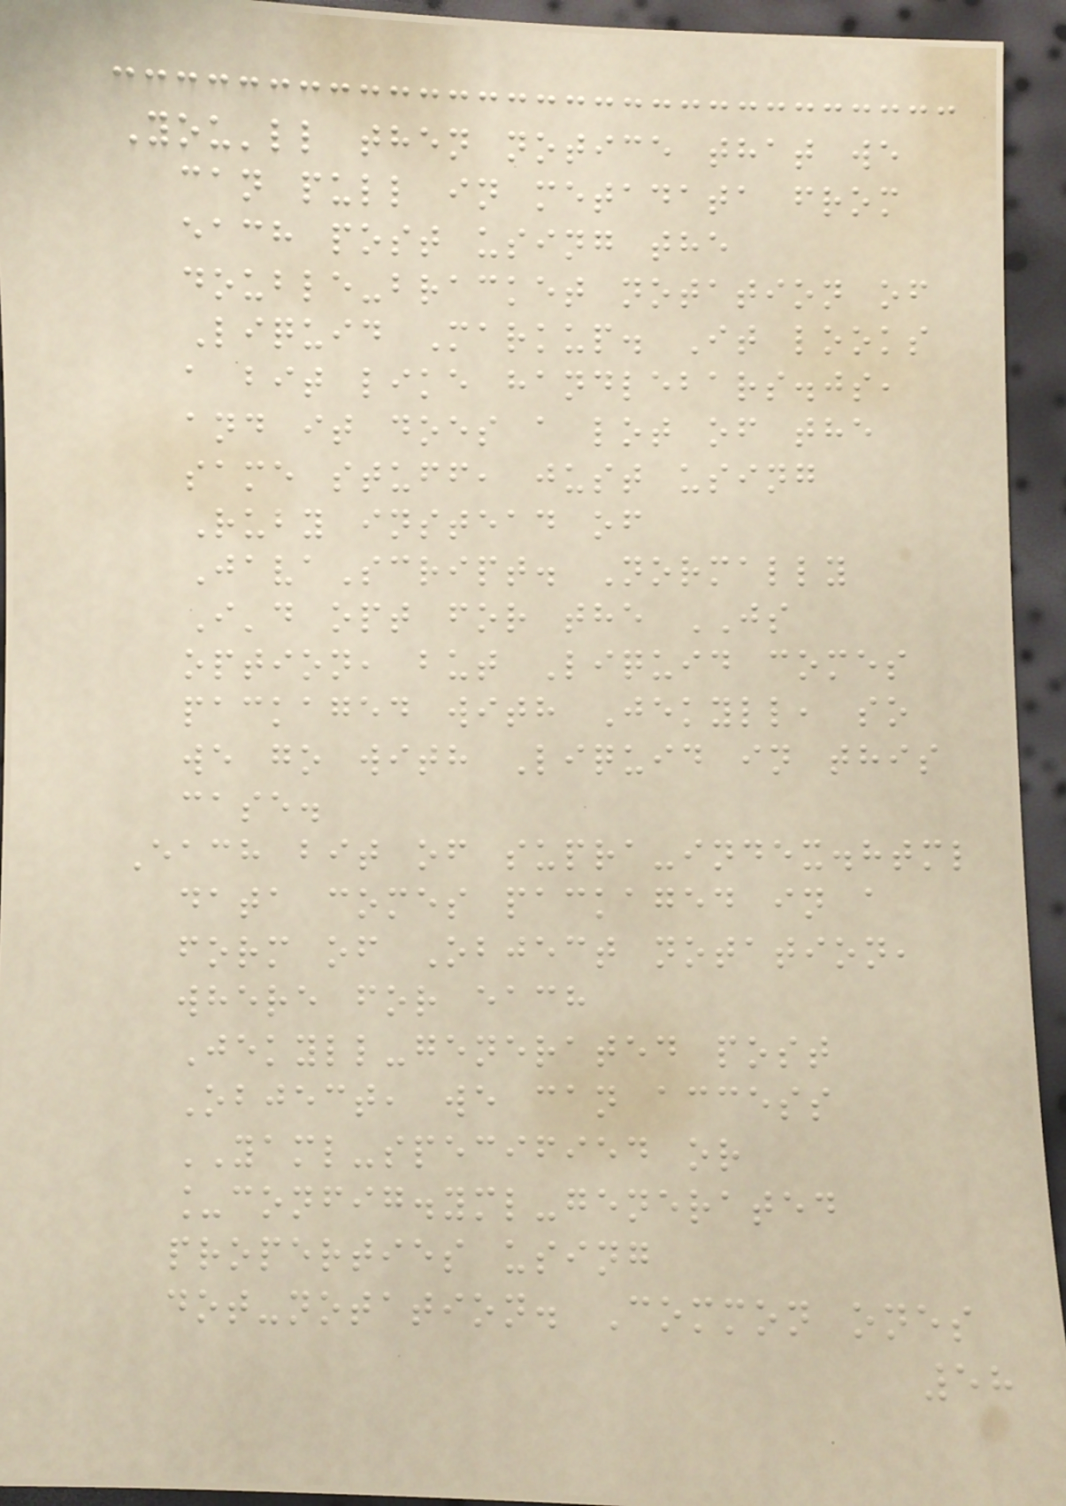You'll then notice that we
can pull in metadata from
each post using the
double-bracket notation of
Liquid Markup. It looks
a bit like handlebars.js,
and it does a lot of the
same stuff, just using
Ruby instead of
JavaScript. Normally
I'd opt for the JS
option, but Liquid comes
packaged with Jekyll, so
we go with Liquid in this
case.
Each bit of supra-index.html
data comes packaged in a
form of Object notation,
where for each
Jekyll-generated post
Object, we can access
YAML-specified or
_config.yml-generated
properties using
dot-notation. Common ones
58
